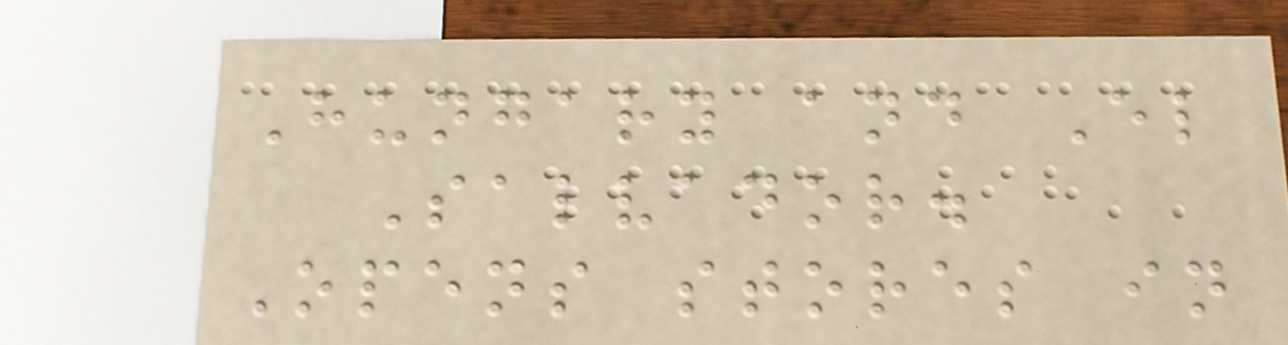Hungary and El
Salvador.
Opens stores in
